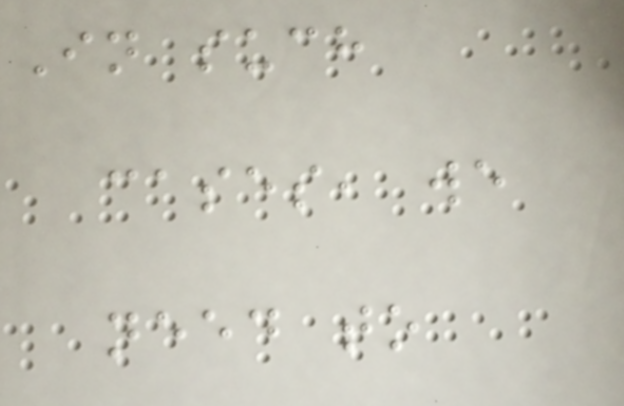In such
cases, we
need to
